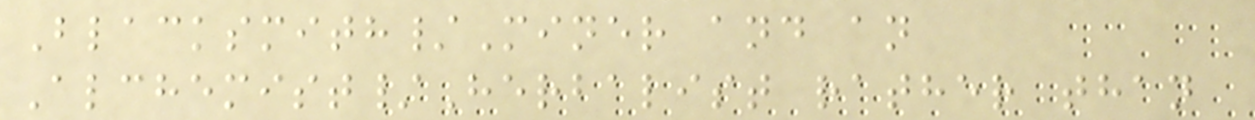Blacksmith/Miner and an
Alchemist/Herbalist rather than
